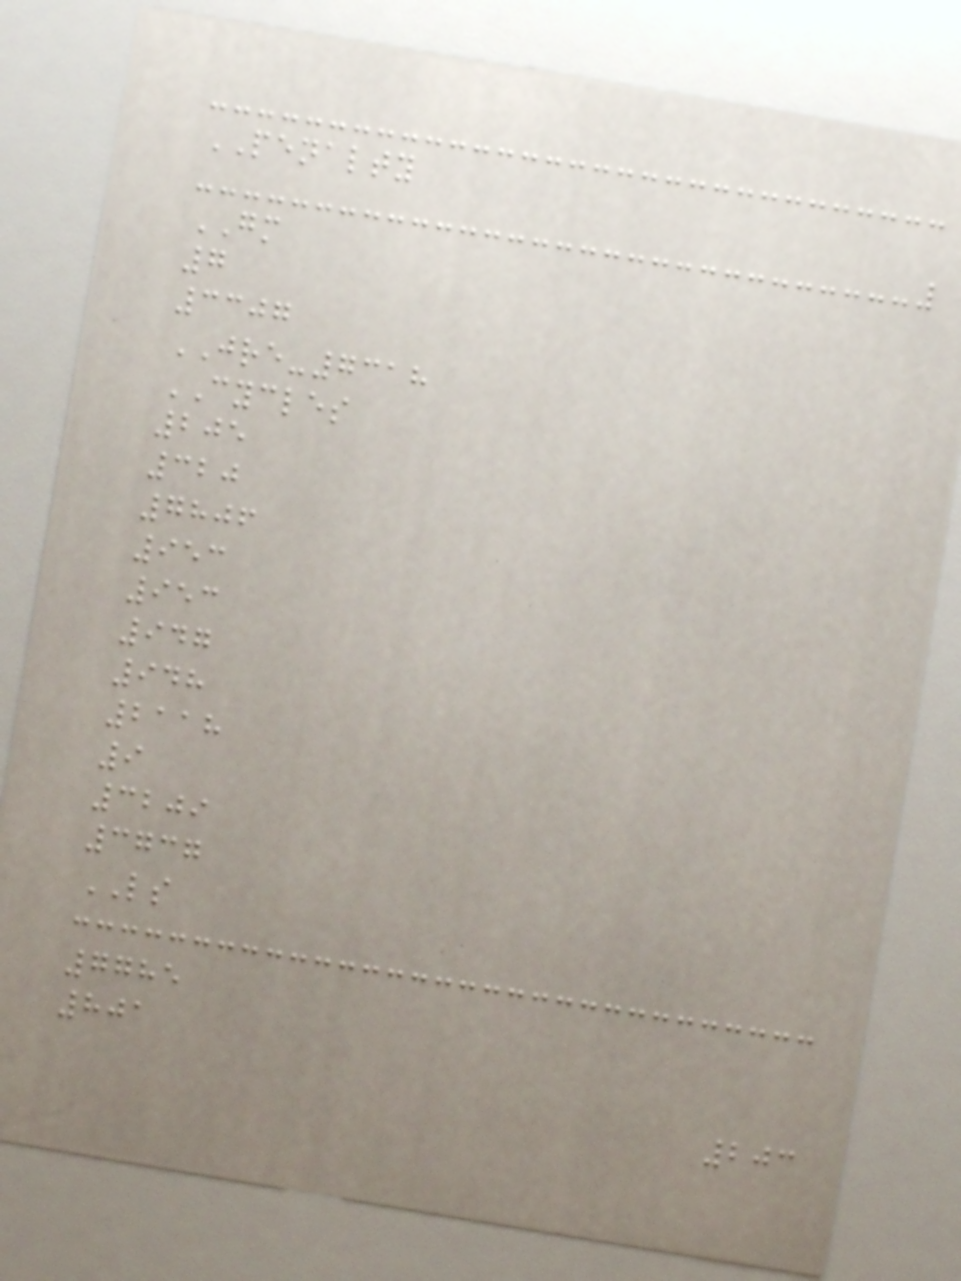PENALTY
GM
7
3307
JRE-7318
CYCLES
205
320
7806
953
953
947
948
2118
9
3209
3737
LS
7785
801
203
